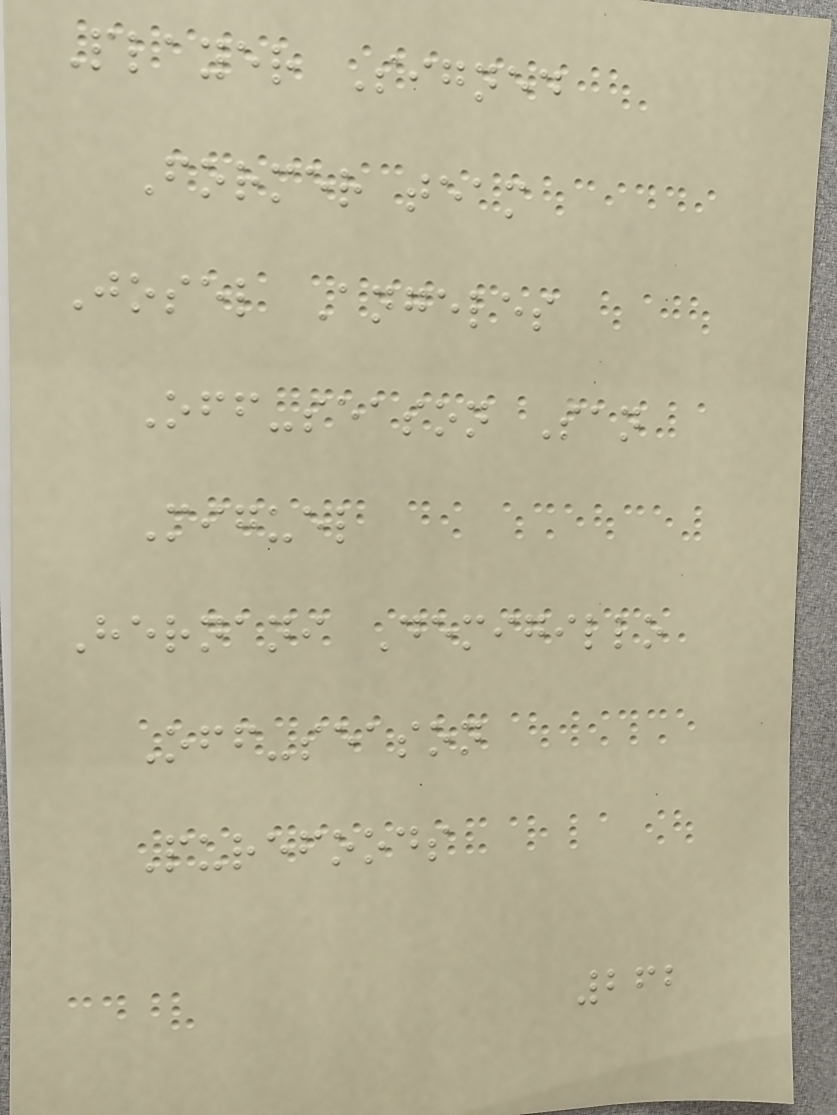Player Signed
Former team
Josel Angeles
Off-season San
Miguel
Hernani Demigillo
Off-season
Purefoods
262
